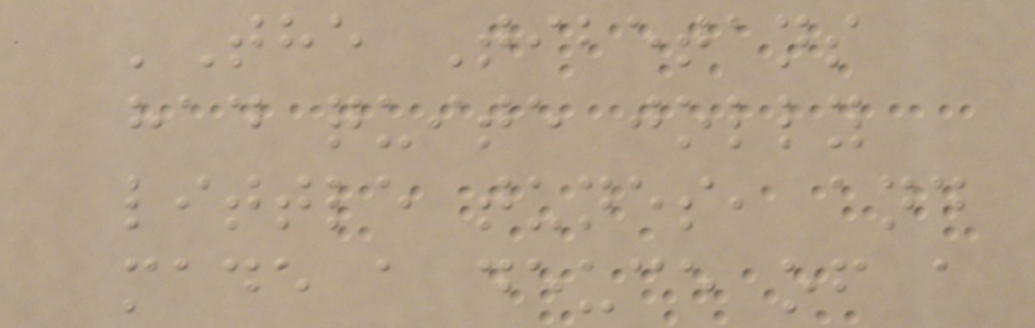'The Tibetans
had quite jolly
little tunes, and
made a deuce of a
